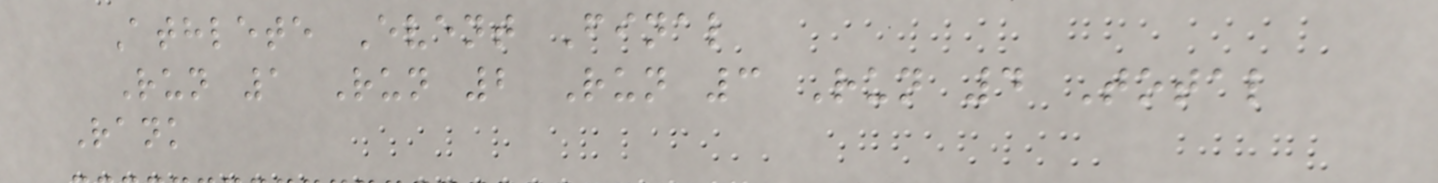Athlete Event Final
Run 1 Run 2 Run 3 Run 4 Total
Rank
